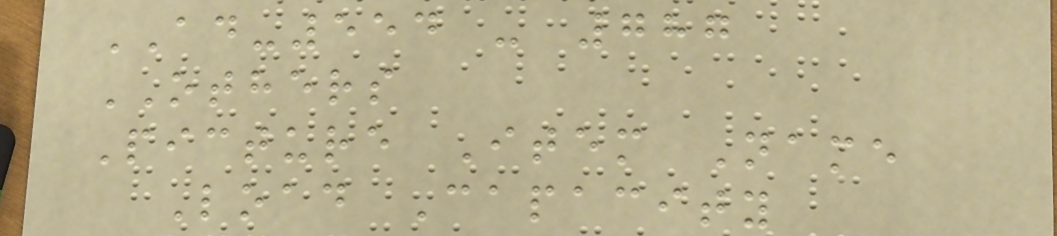AD-554 - 787
OTHERS
Picture Item Name
Load Capacity
